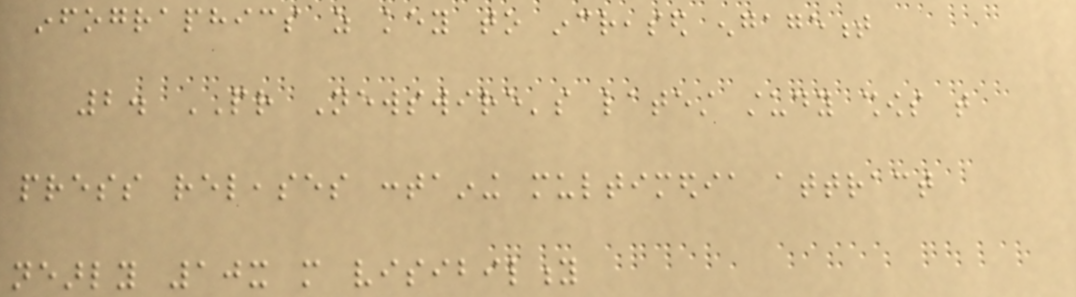infographics as key to increased engagement
2. PR Newswire's latest study shows that
press releases containing multimedia attract
nearly 10x more visibility
